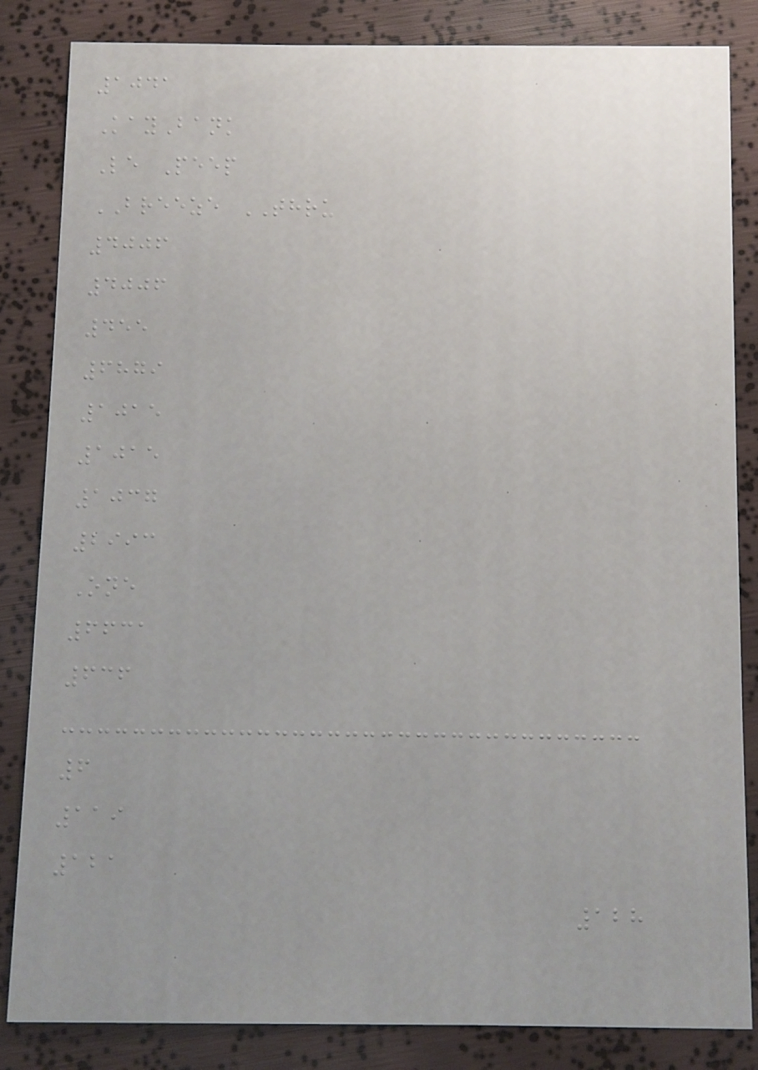1041
KayBank
Le Peep
BREEZE THRU
4006
4006
455
6879
1015
1015
1037
2993
One
6631
636
6
119
121
128
